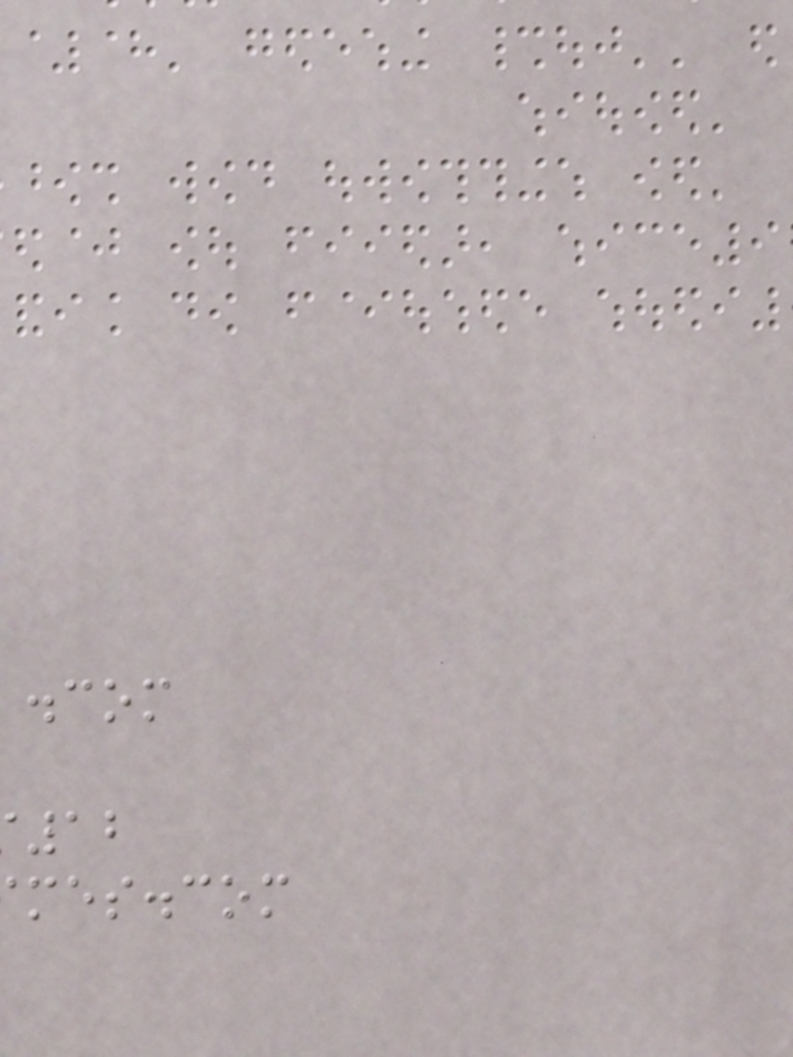.com
mes.com
